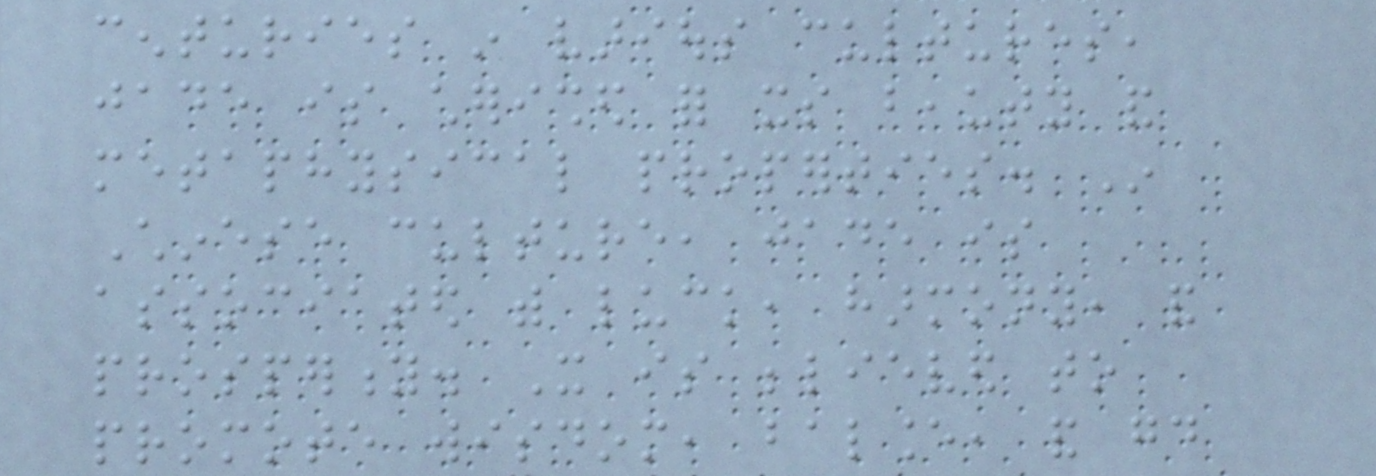centuries in various cultures,
jade is cherished for its beauty and
metaphysical properties. In
Chinese culture, jade is
associated with luck, harmony, and
prosperity. It is believed to
promote wisdom, balance, and good
